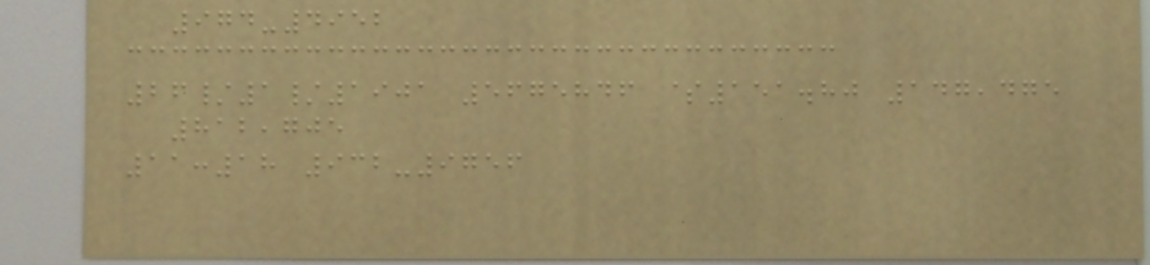974-4952
26/1/1901 5675846 $151.80 147,475
812,705
11:18 932-9756
